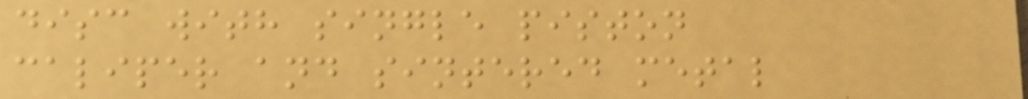disc with single piston
caliper and sintered metal
